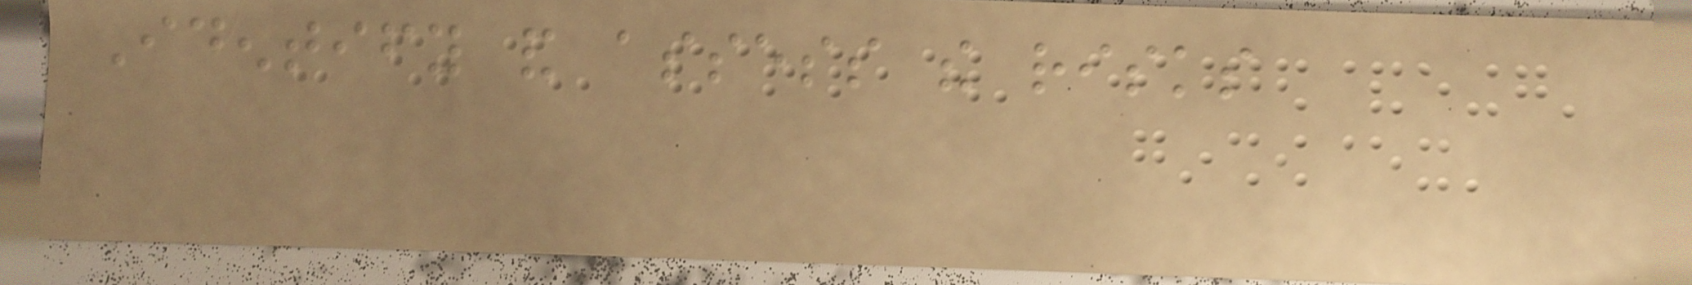Identify and assess the risks
